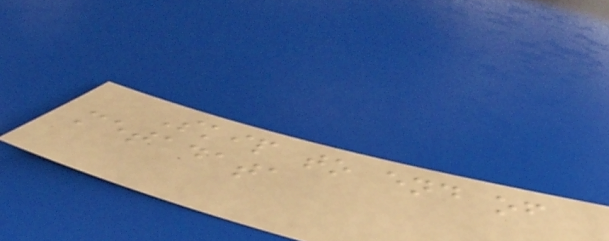Skip to end of
metadata
